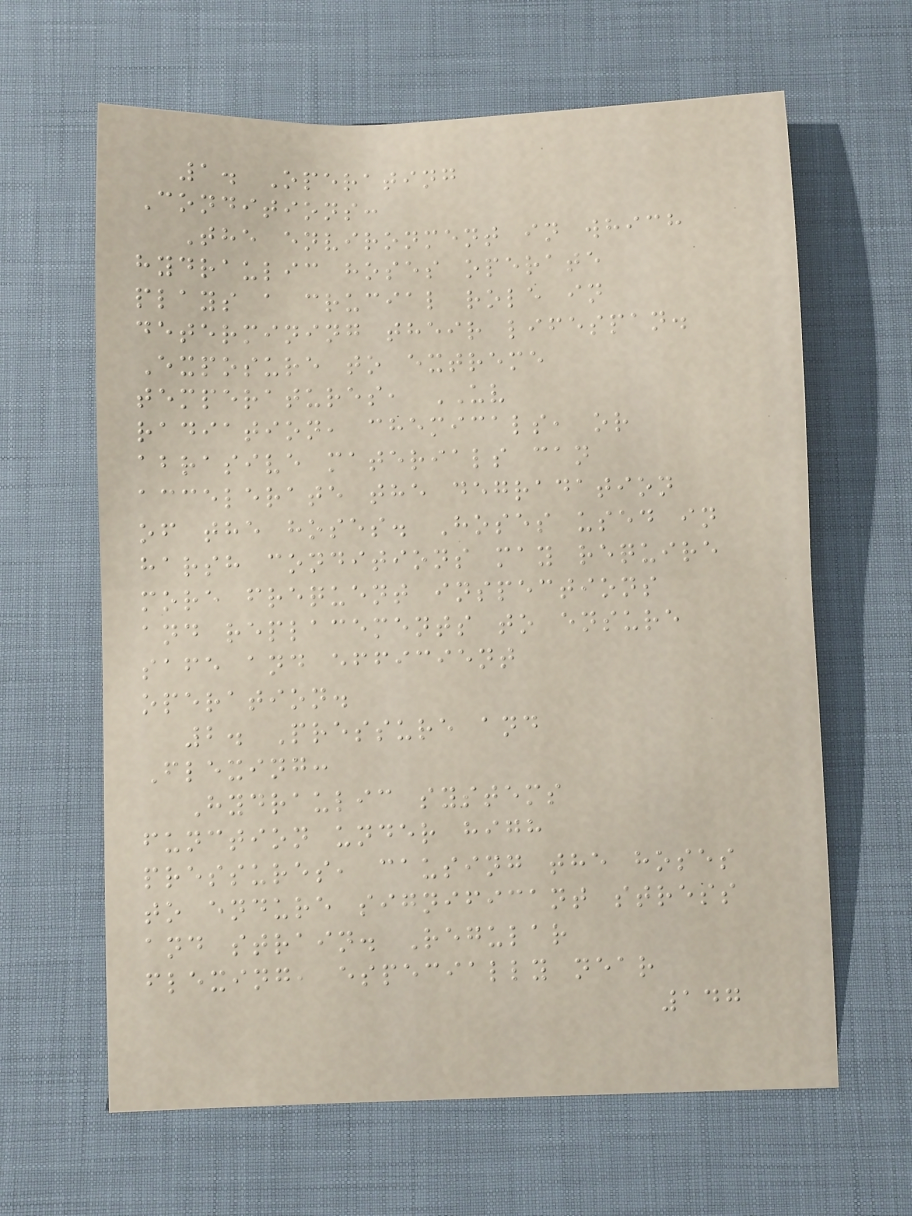1. Operating
Conditions:
The environment in which
hydraulic hoses operate
plays a crucial role in
determining their lifespan.
Exposure to extreme
temperatures, UV
radiation, chemicals, or
abrasive materials can
accelerate the degradation
of the hoses. Hoses used in
harsh conditions may require
more frequent inspections
and replacements to ensure
safe and efficient
operation.
2. Pressure and
Flexing:
Hydraulic systems
function under high
pressures, causing the hoses
to endure significant stress
and strain. Regular
flexing, especially near
147
